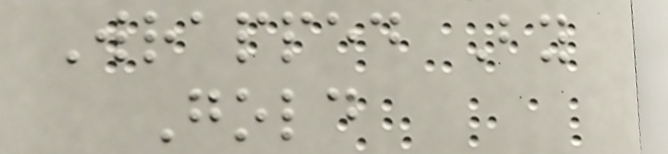Wrapped By
Gold
